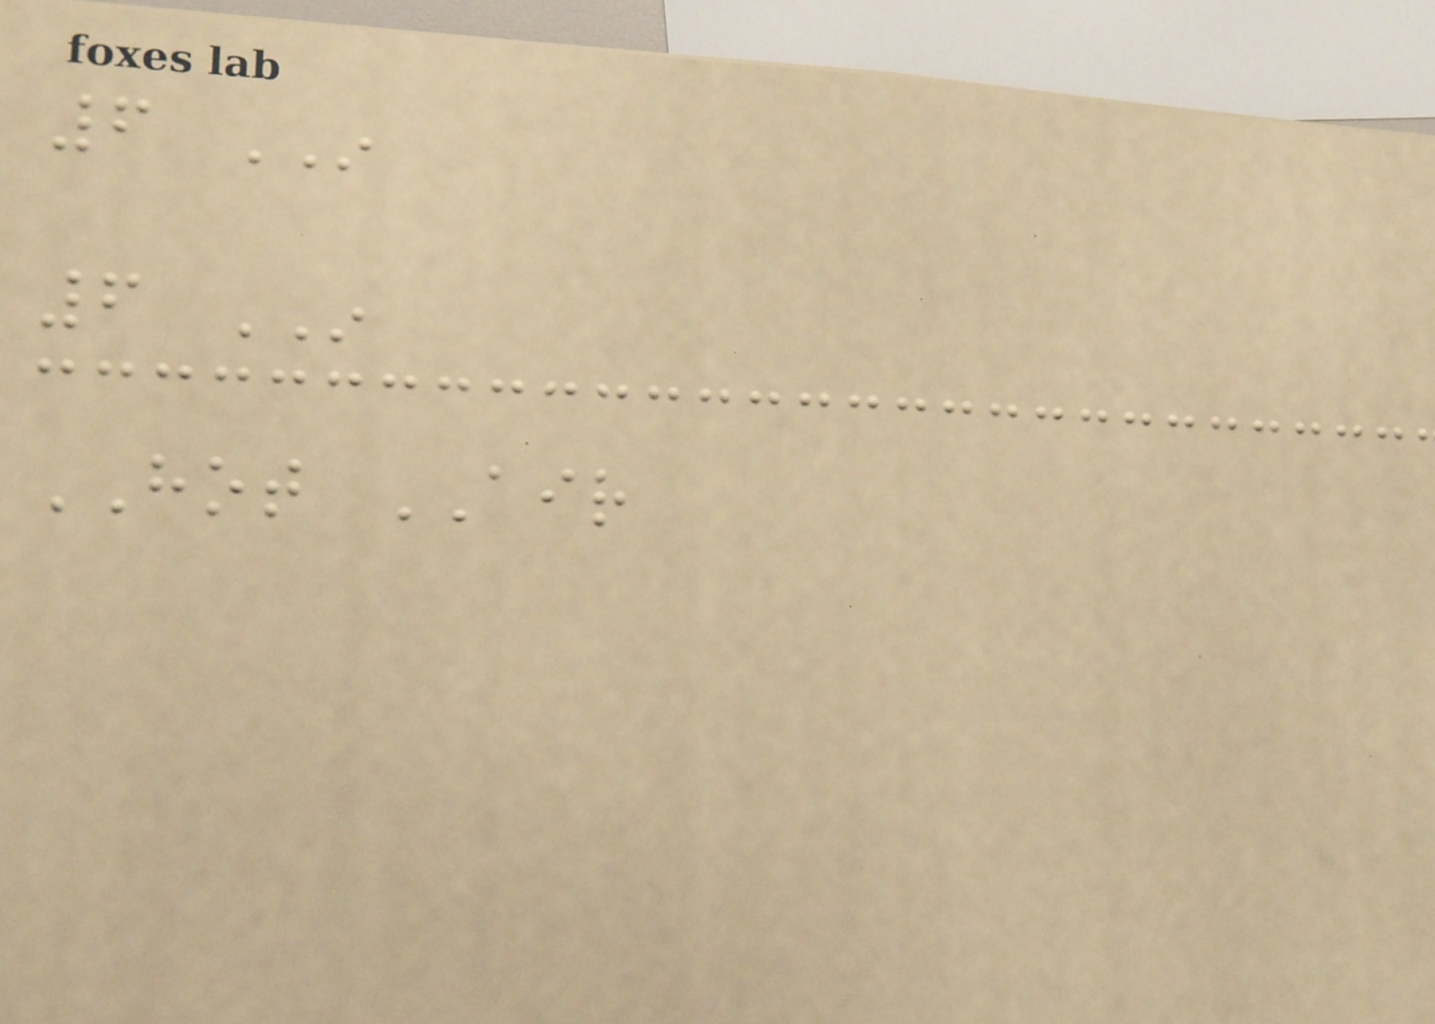6 IN
6 IN
HOT AIR
